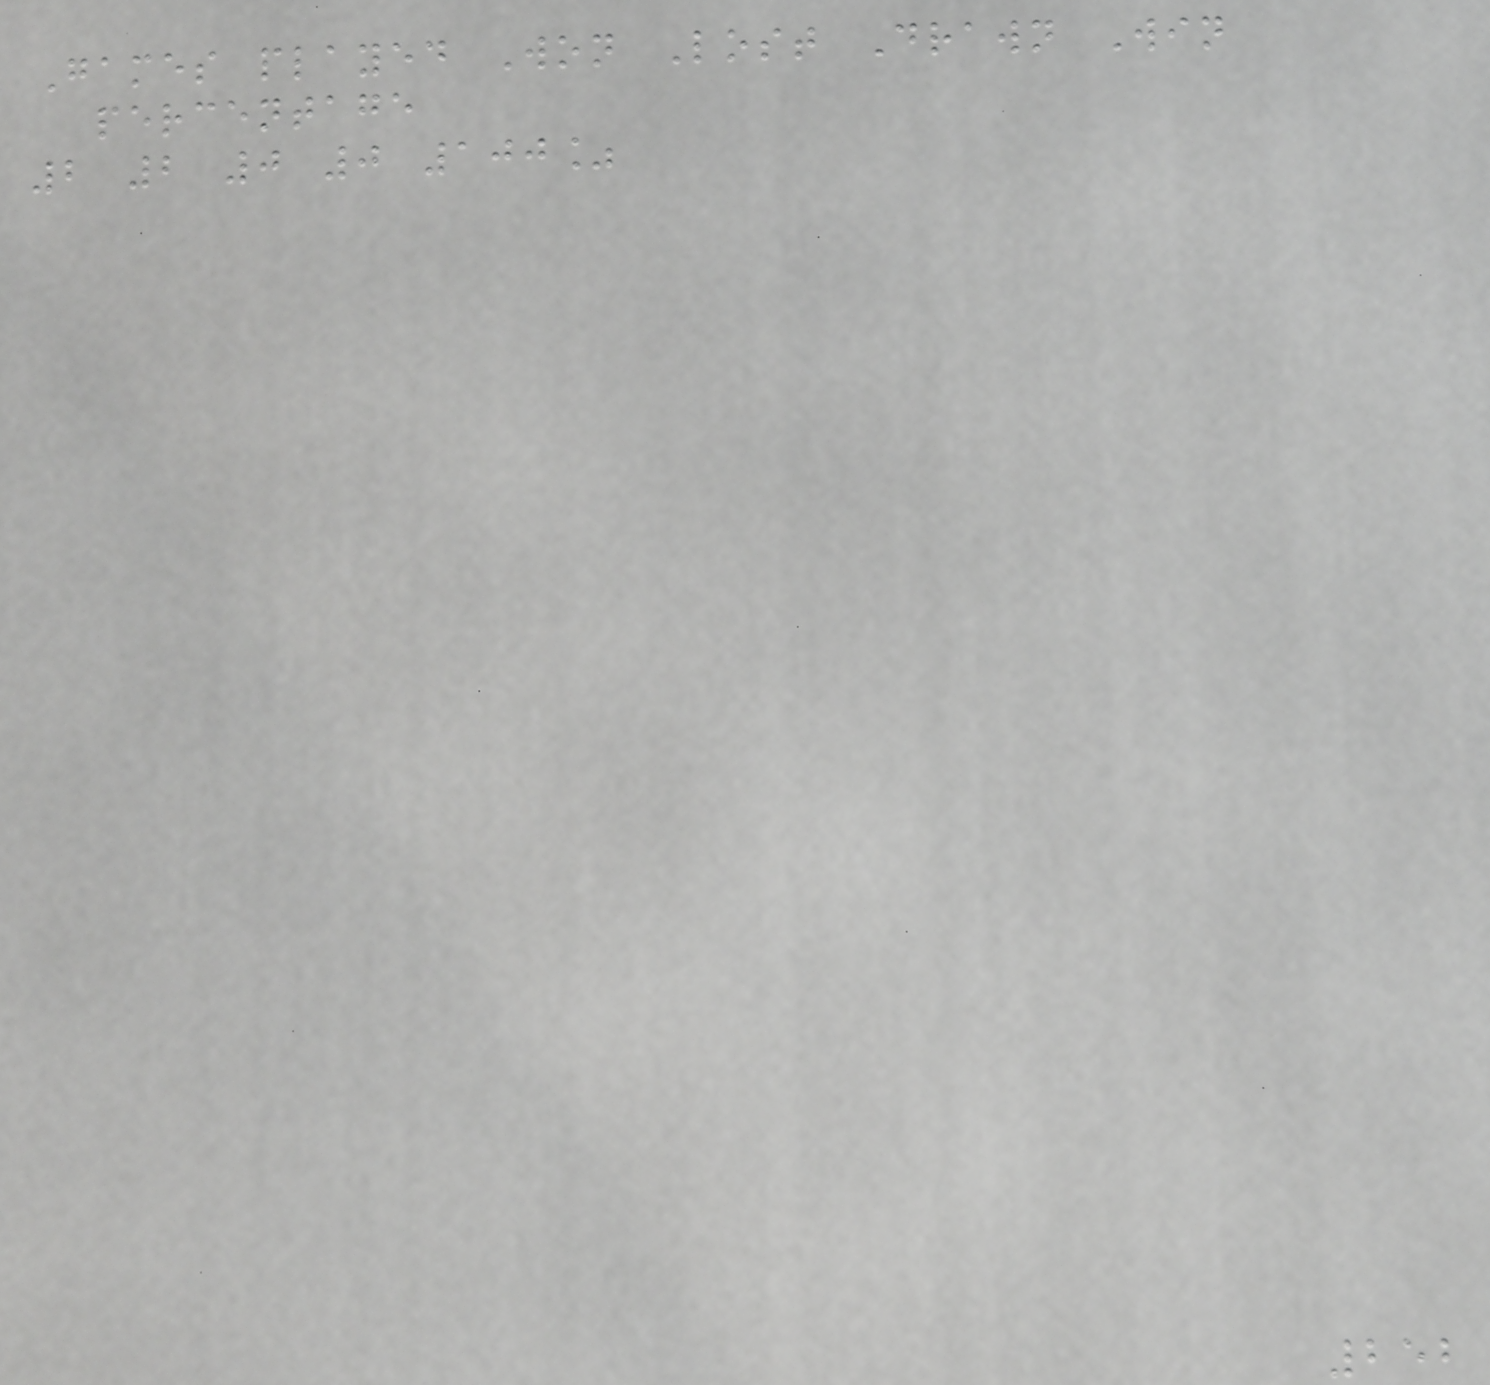Games played Won Lost Drawn Win
percentage
2 2 0 0 100%
252
